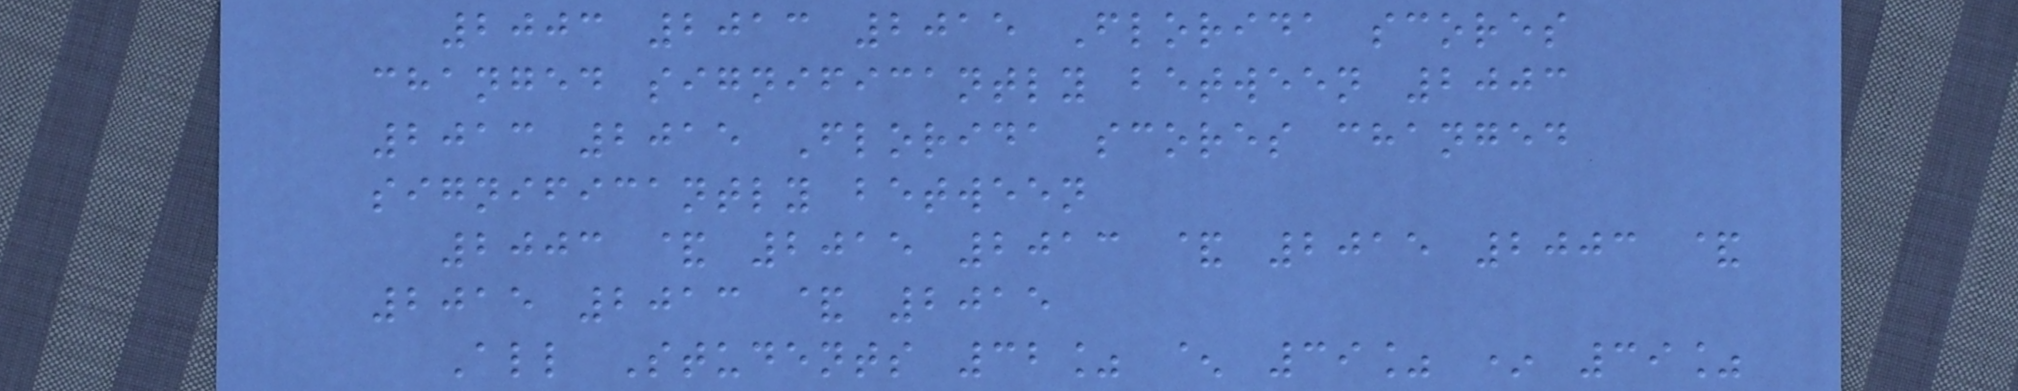2003 2013 2015 Florida scores
changed significantly between 2003
2013 2015 Florida scores changed
significantly between
2003 & 2015 2013 & 2015 2003 &
2015 2013 & 2015
All Students 32% ^ 39% * 39%
